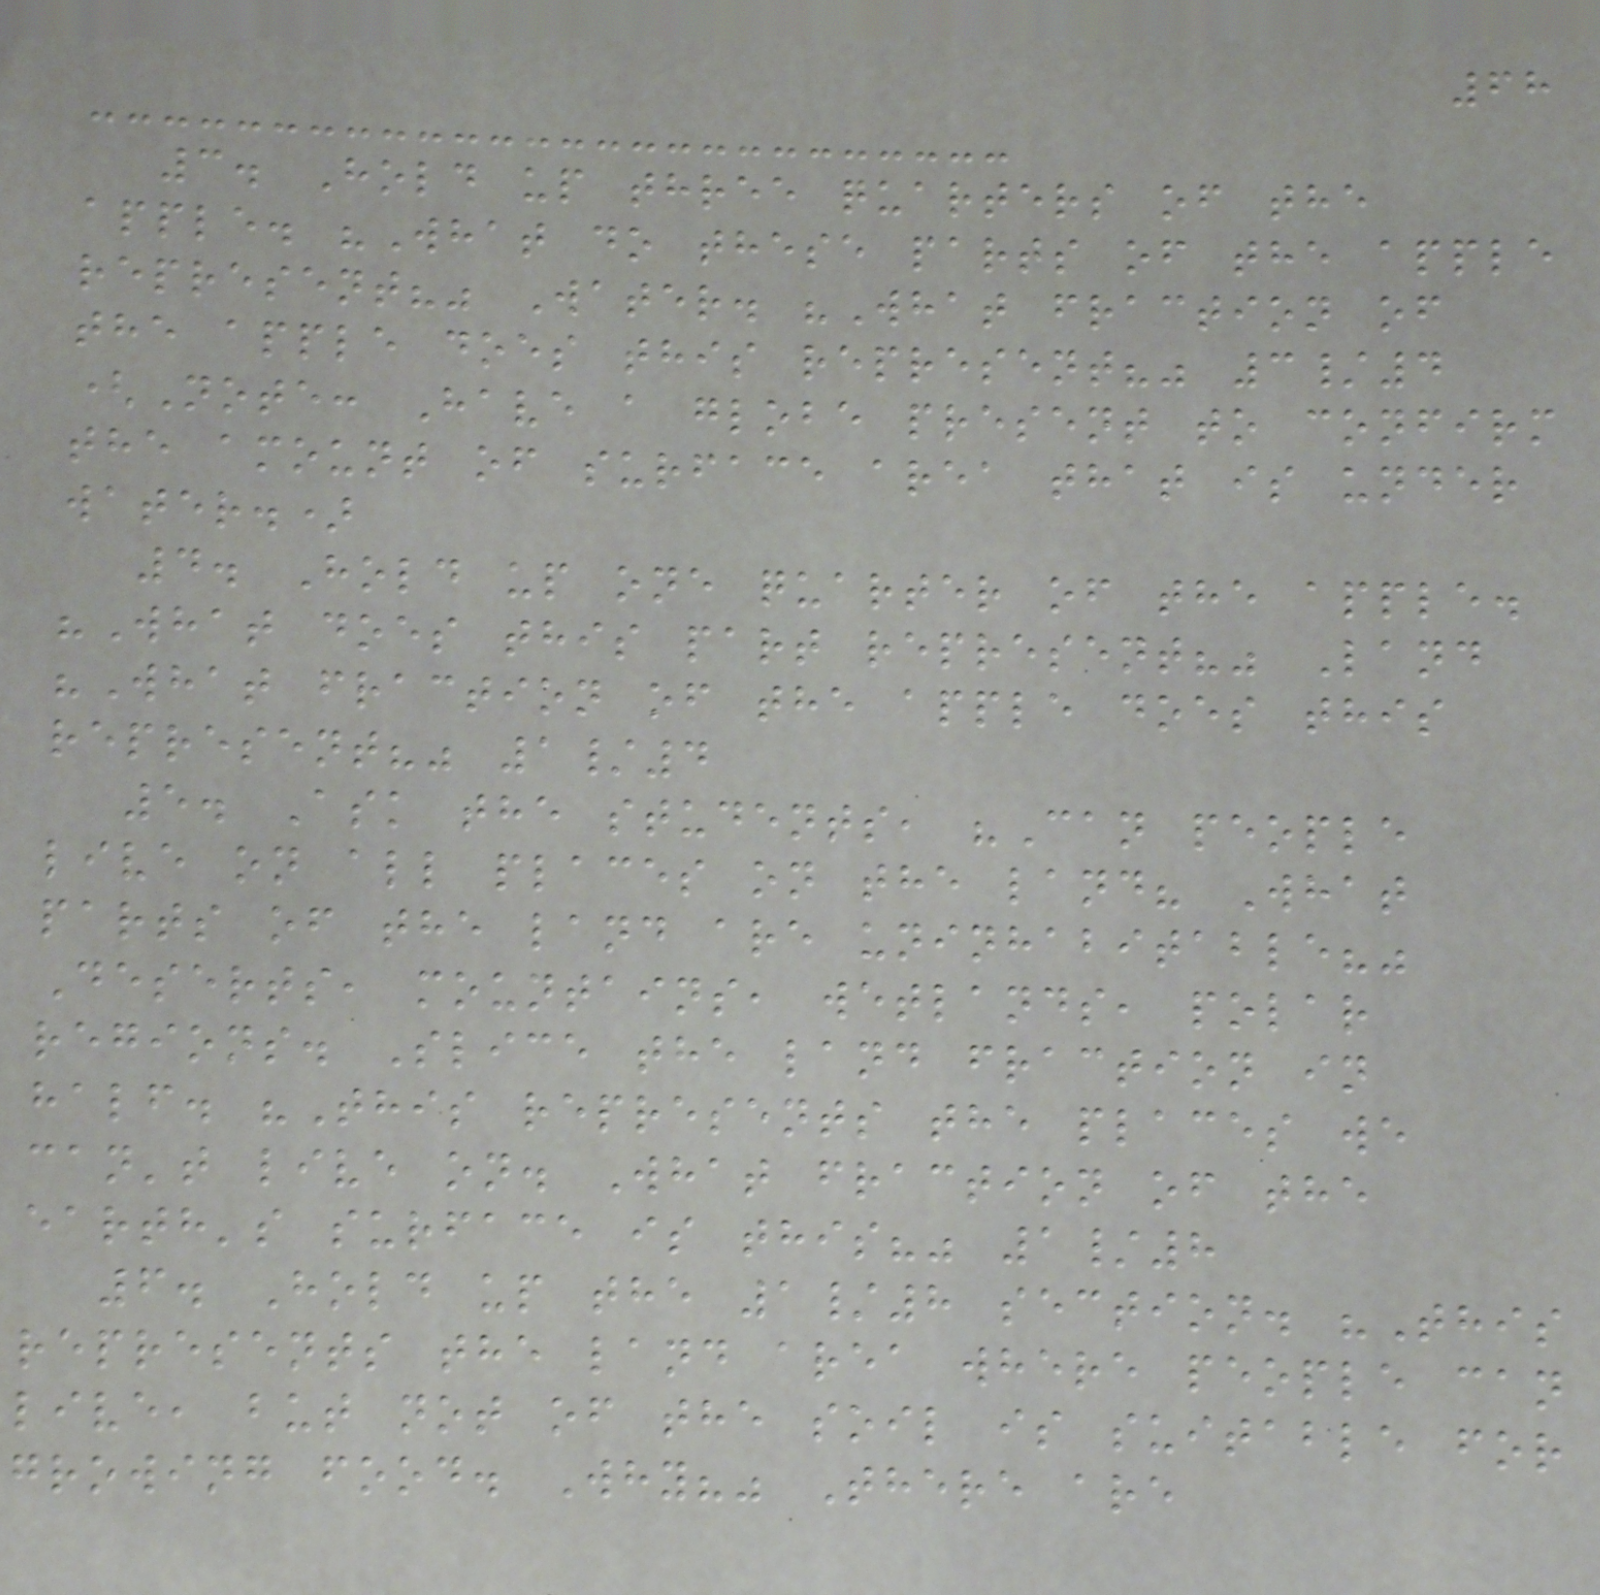68
3. Hold up three quarters of the
apple. "What do these parts of the apple
represent?" Water. "What fraction of
the apple does this represent?" 3/4
(Note: Have a globe present to confirm
the amount of surface area that is under
water.)
4. Hold up one quarter of the apple.
"What does this part represent?" Land
"What fraction of the apple does this
represent?" 1/4
5. Ask the students, "Can people
live on all places on the land? What
parts of the land are uninhabitable?"
Deserts, mountains, wetlands, polar
regions. Slice the land fraction in
half. "This represents the places we
can't live on. What fraction of the
earth's surface is this?" 1/8
6. Hold up the 1/8 section. "This
represents the land area where people can
live, but not of the soil is suitable for
growing food. Why?" There are
